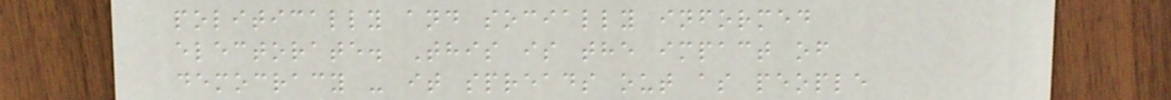politically and socially informed
electorate. This is the impact of
democracy - it spreads out as people
